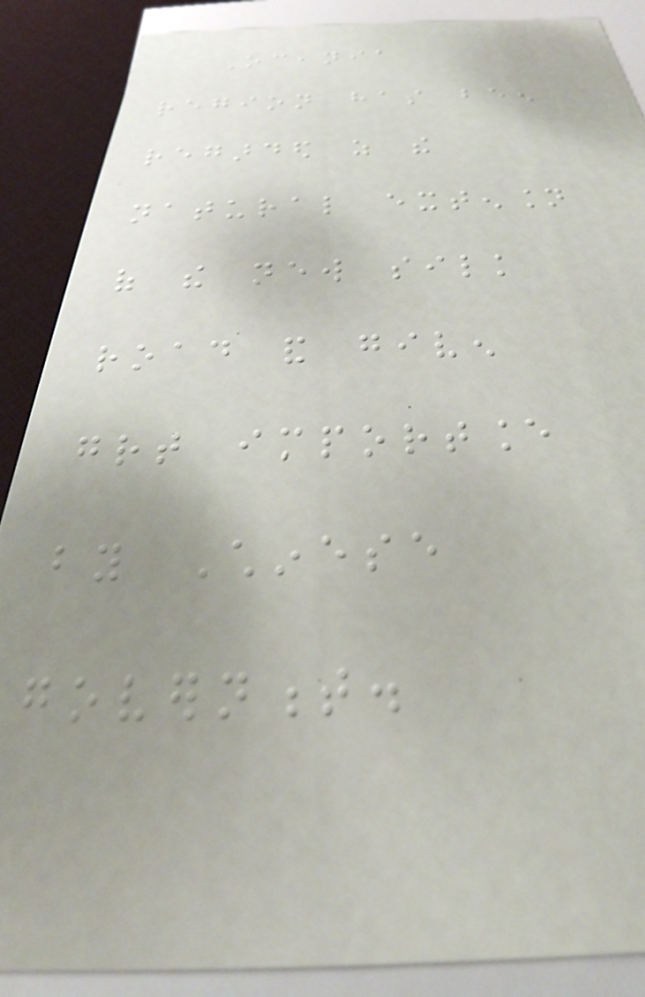Oceania
region has been
regarded as the
natural extension
of the new silk
road and given
great importance
by Chinese
government.
